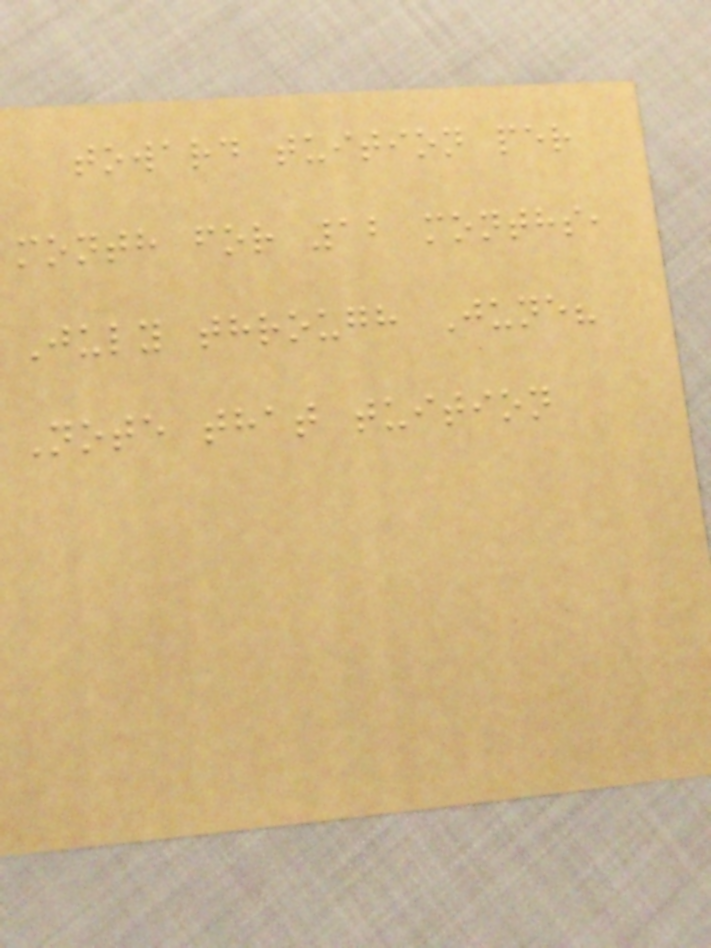toward tuition per
month for 12 months,
July through June?
Note that tuition
